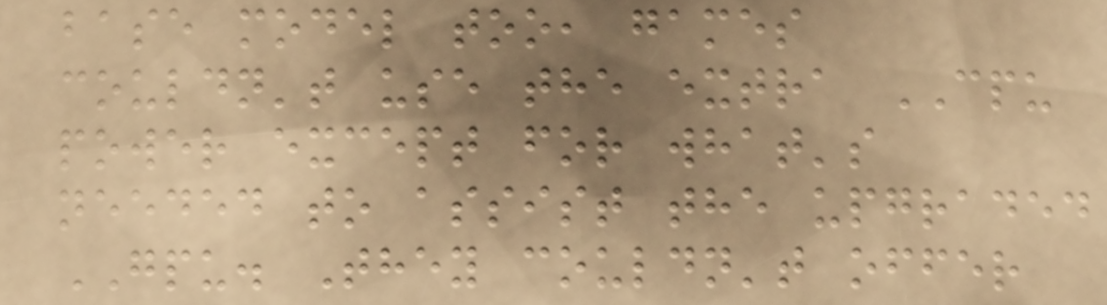base model too, games
couldn't use the extra CPU
power except for what's
needed to assist the upgraded
GPU. They couldn't offer
